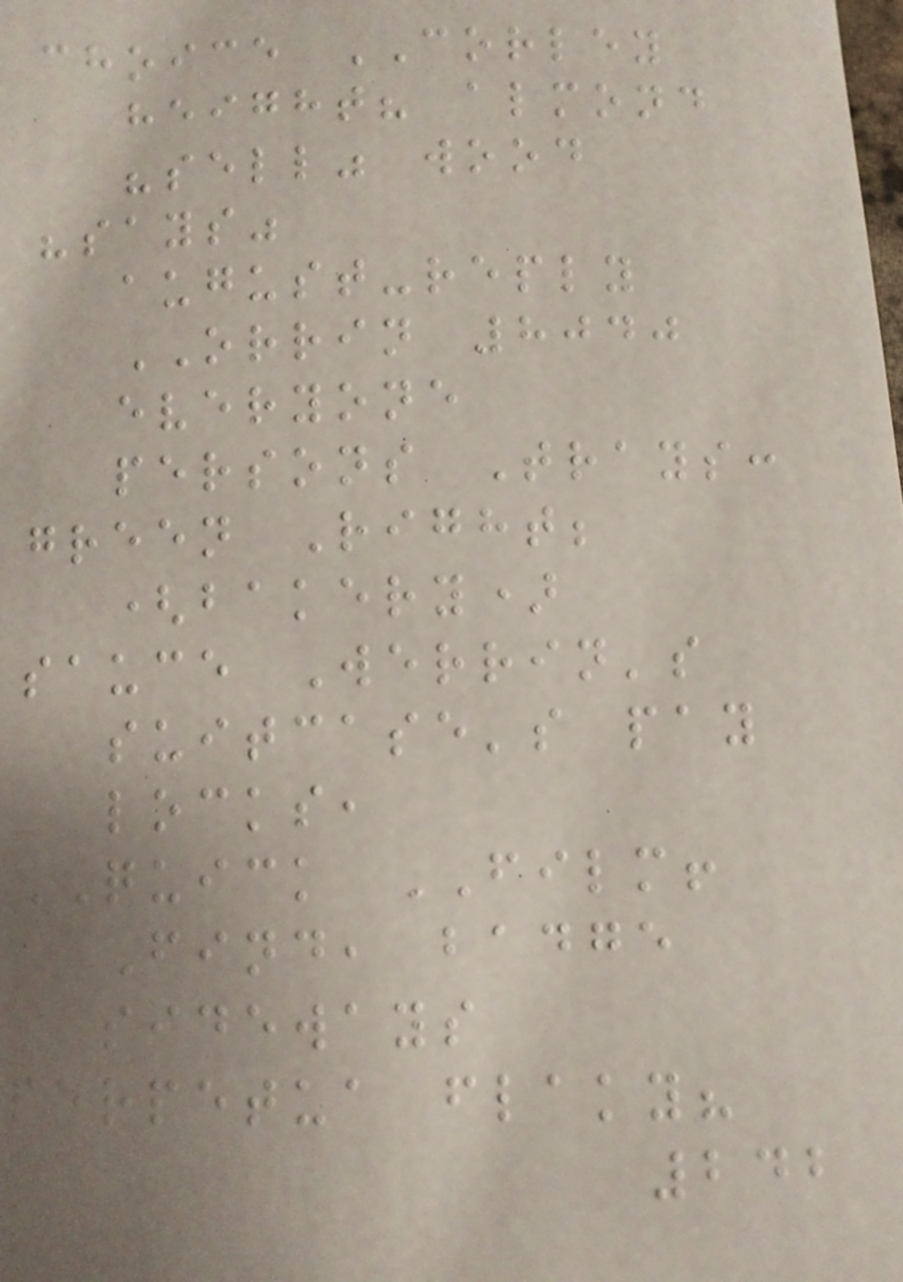choice CORLEY
height? almond
"sell" wood
"says"
august-reply
ORRIN 8040
everyone
persons Trays:
green Right;
(bakery)
sauce Werrin's
suitcase's pay
locks,
QUICK FILM!
Find, badge
sideways
perpetua flaky?
242
